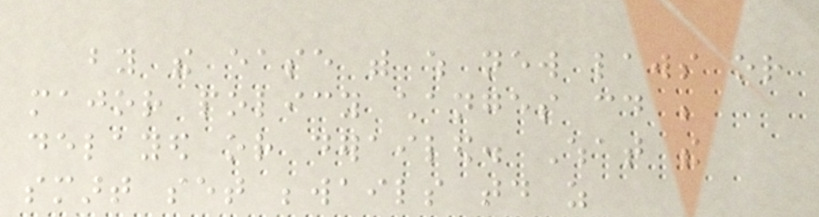by the ease with which new laws or
major policy changes could be
delayed or derailed. What the
smart set bewails today as
